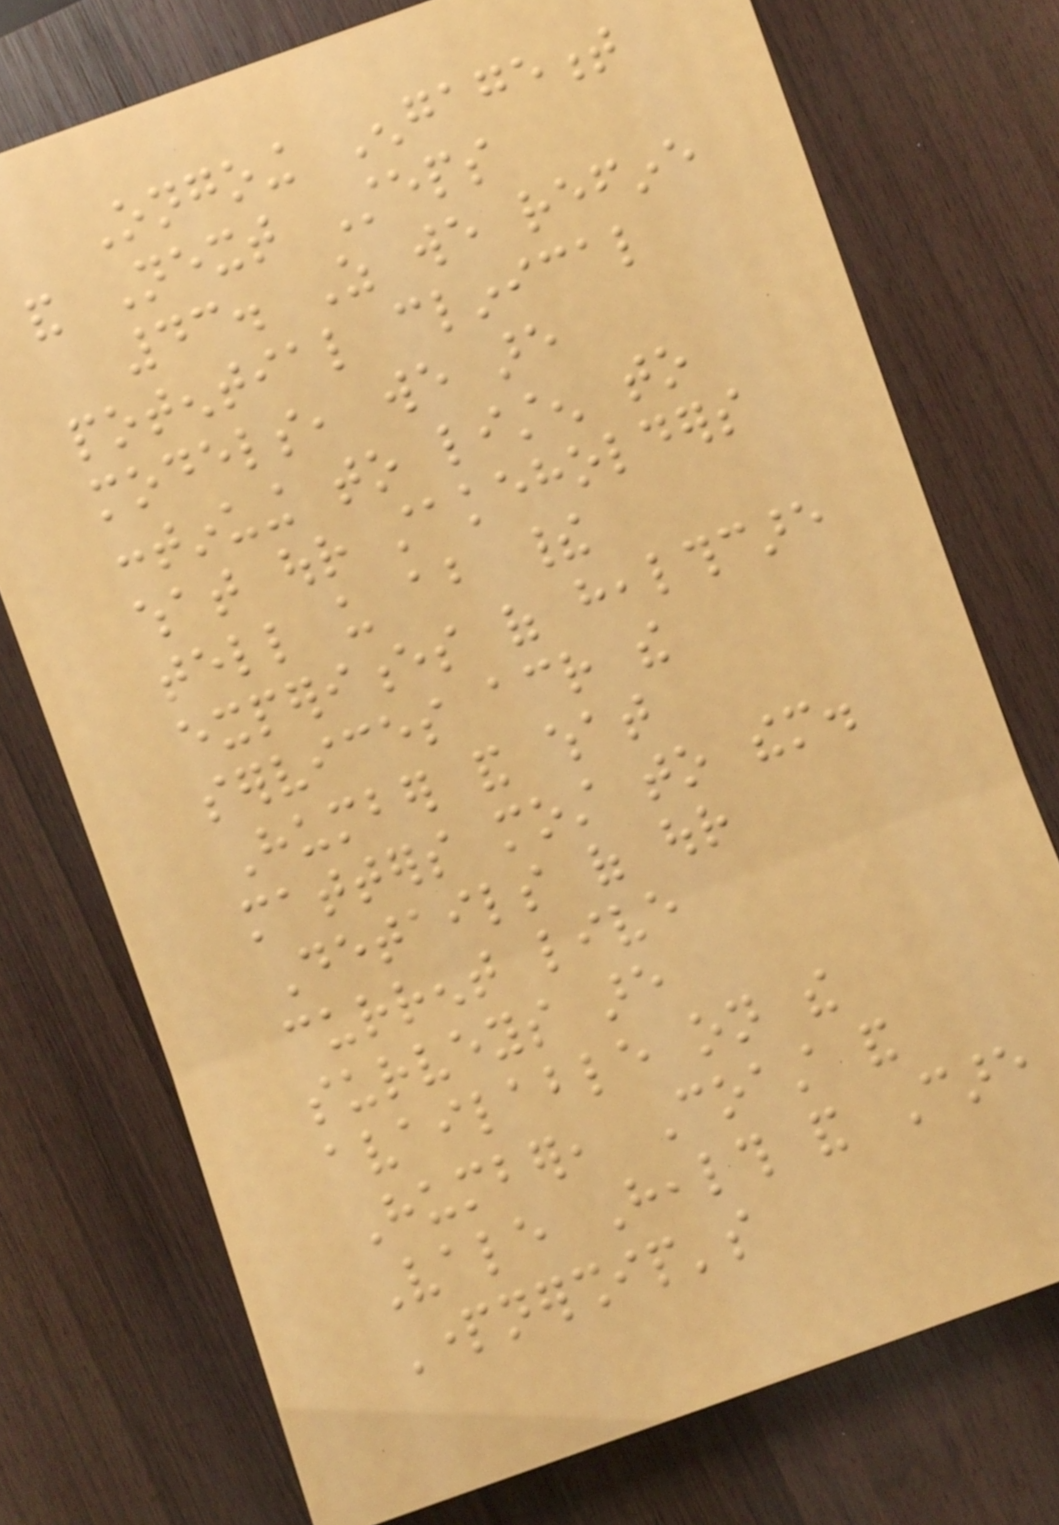Ongoing Engagement
and Next Steps
43. As we refine
potential clinical
models, we are
continuing to listen to
what our stakeholders
tell us about their
experiences of healthcare
services across the
Humber and what
matters most to them.
Details of our
current live
surveys are
available on the
Humber, Coast and
Vale Health and Care
Partnership's
